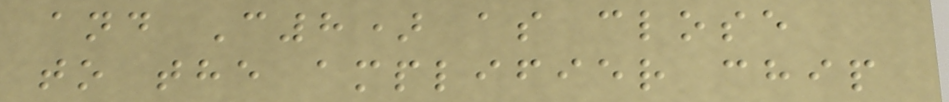and C8) as close
to the amplifier chip
